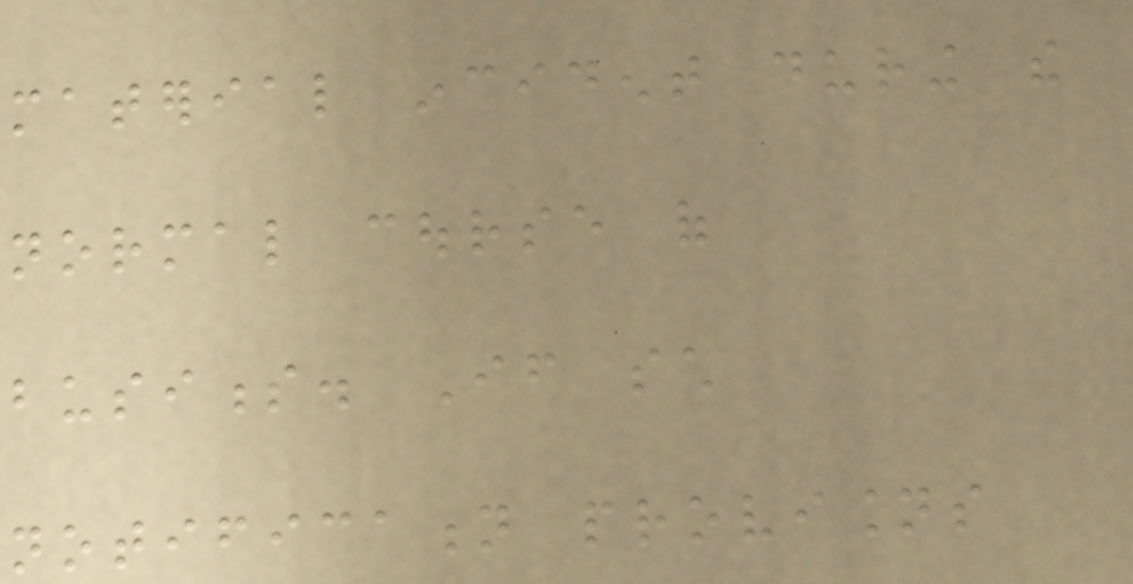material incident during the
normal course of
business. If such
notification provisions
